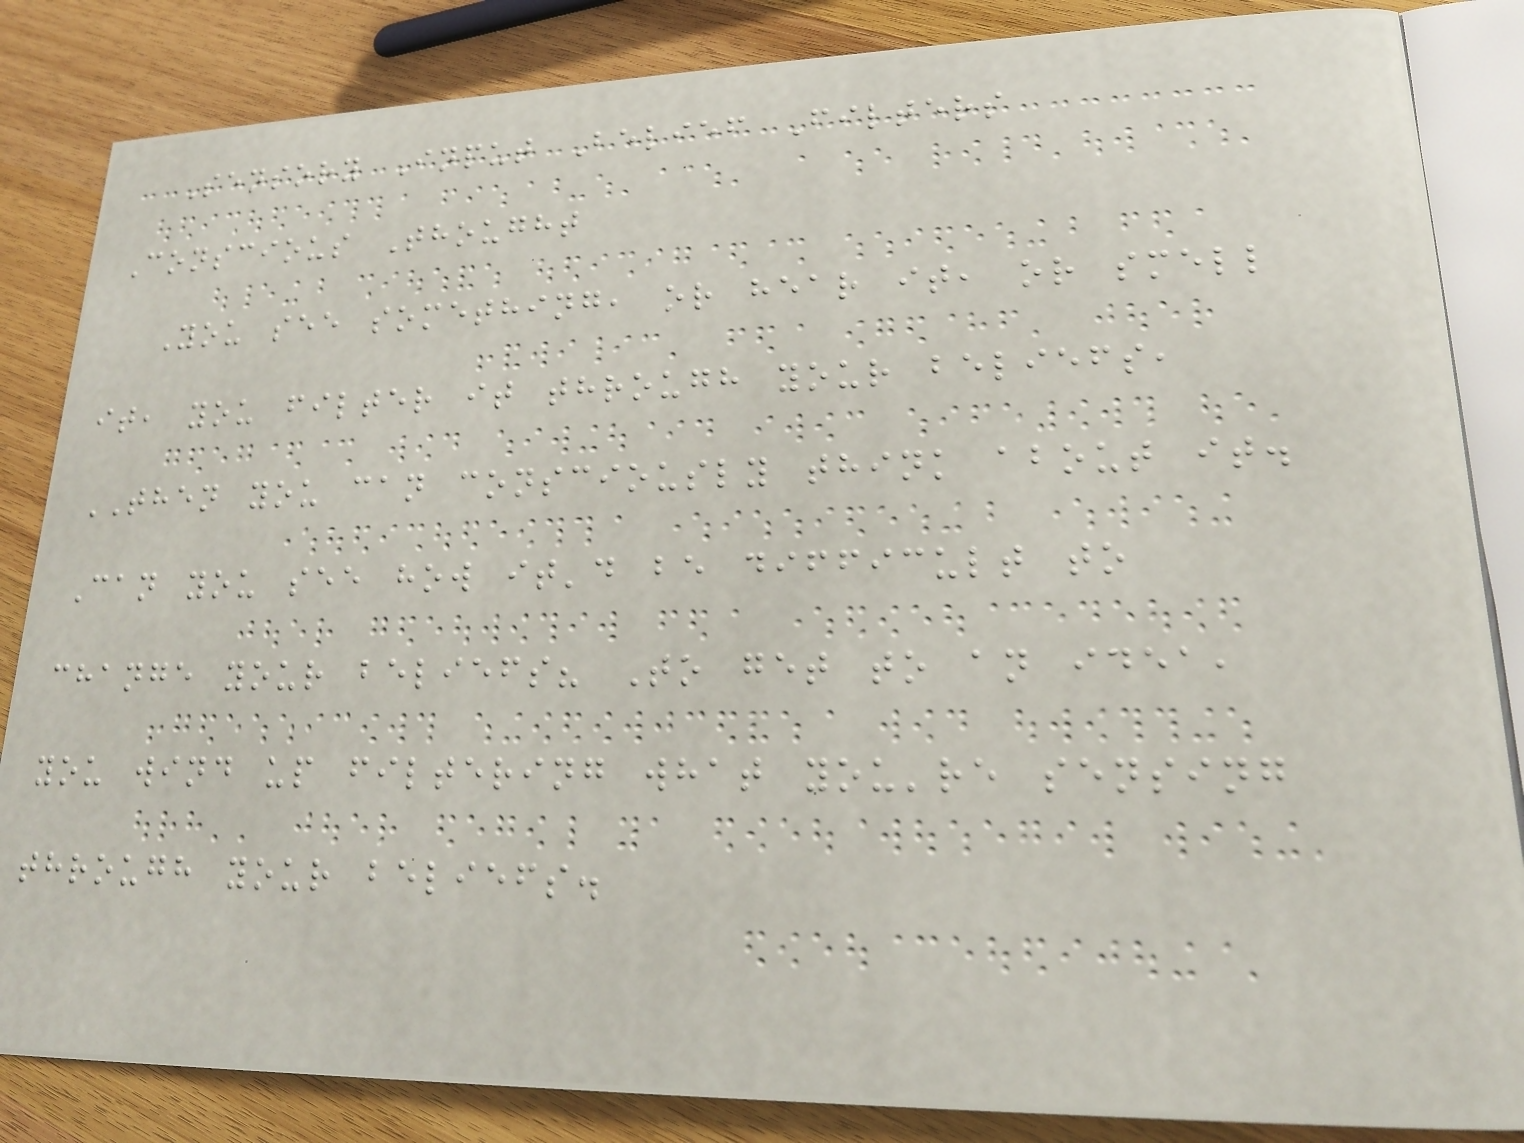Sensory Input Belief Filters
Conscious Thought
You see something, or hear it, or smell
it, you filter it through your beliefs,
THEN you can consciously think about it.
Can you see how it'd be difficult to
change your beliefs? To get to an idea,
you wind up filtering what you're sensing
through your beliefs.
